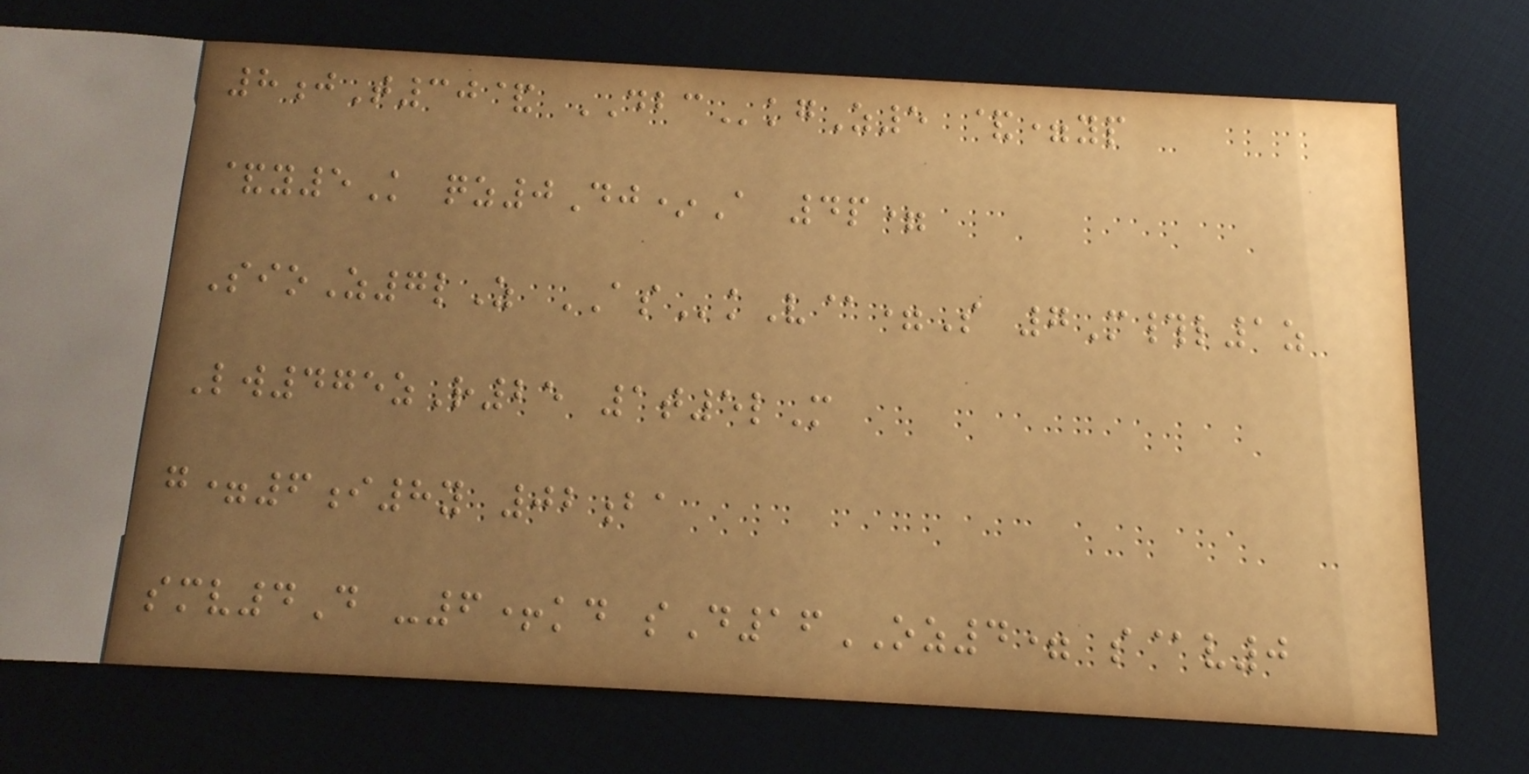8jT30& DBCkgZ5 &=yp
&y5K qz0Dj*A 4p=
SioZ7lZ ASkV@=S 7M#l1z
Lw475zR25 1t5lM
g=6i8y 02ba
smv4D -6+kd sD16OZ4= s@v0
